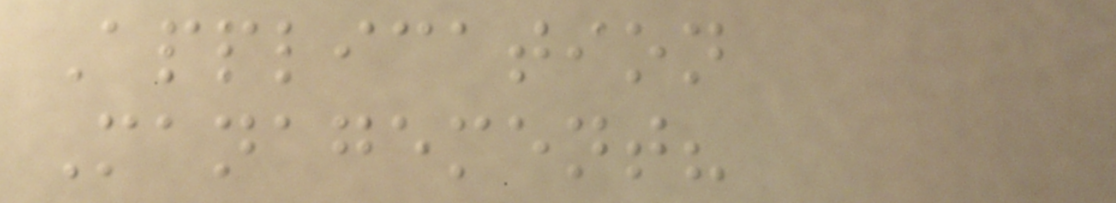Application
Management?
